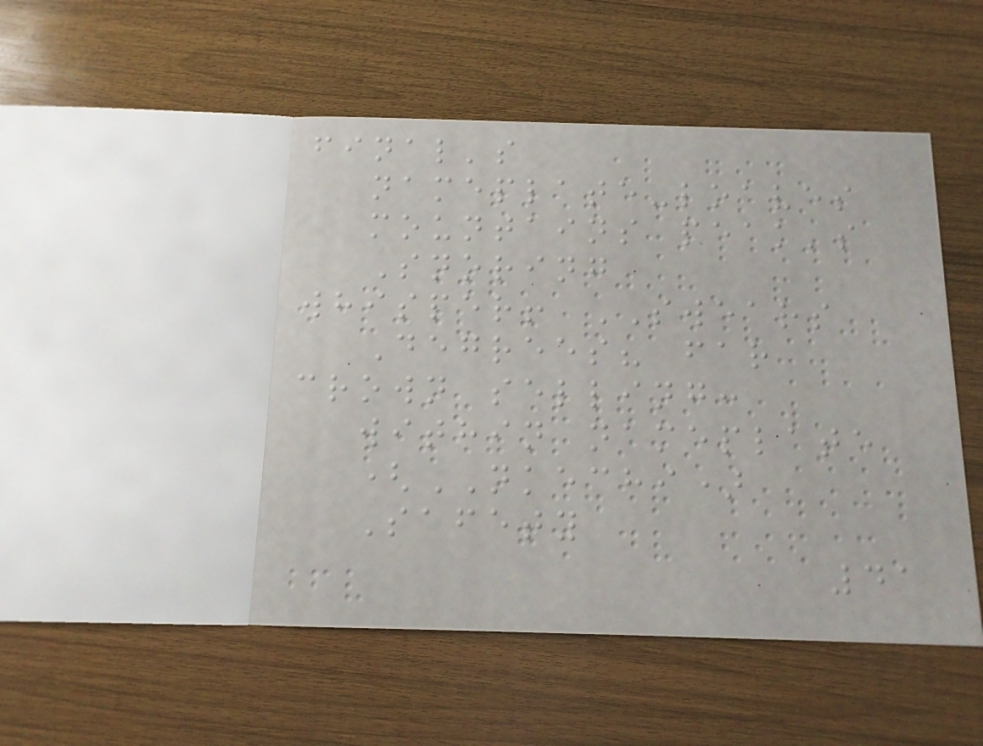final's
nameplate-loaves
mountains peak's
Snoring
whisper! SWEARS
Degrees? far
crown selling:
within nameplate
(NKECHI)
Safety
41
